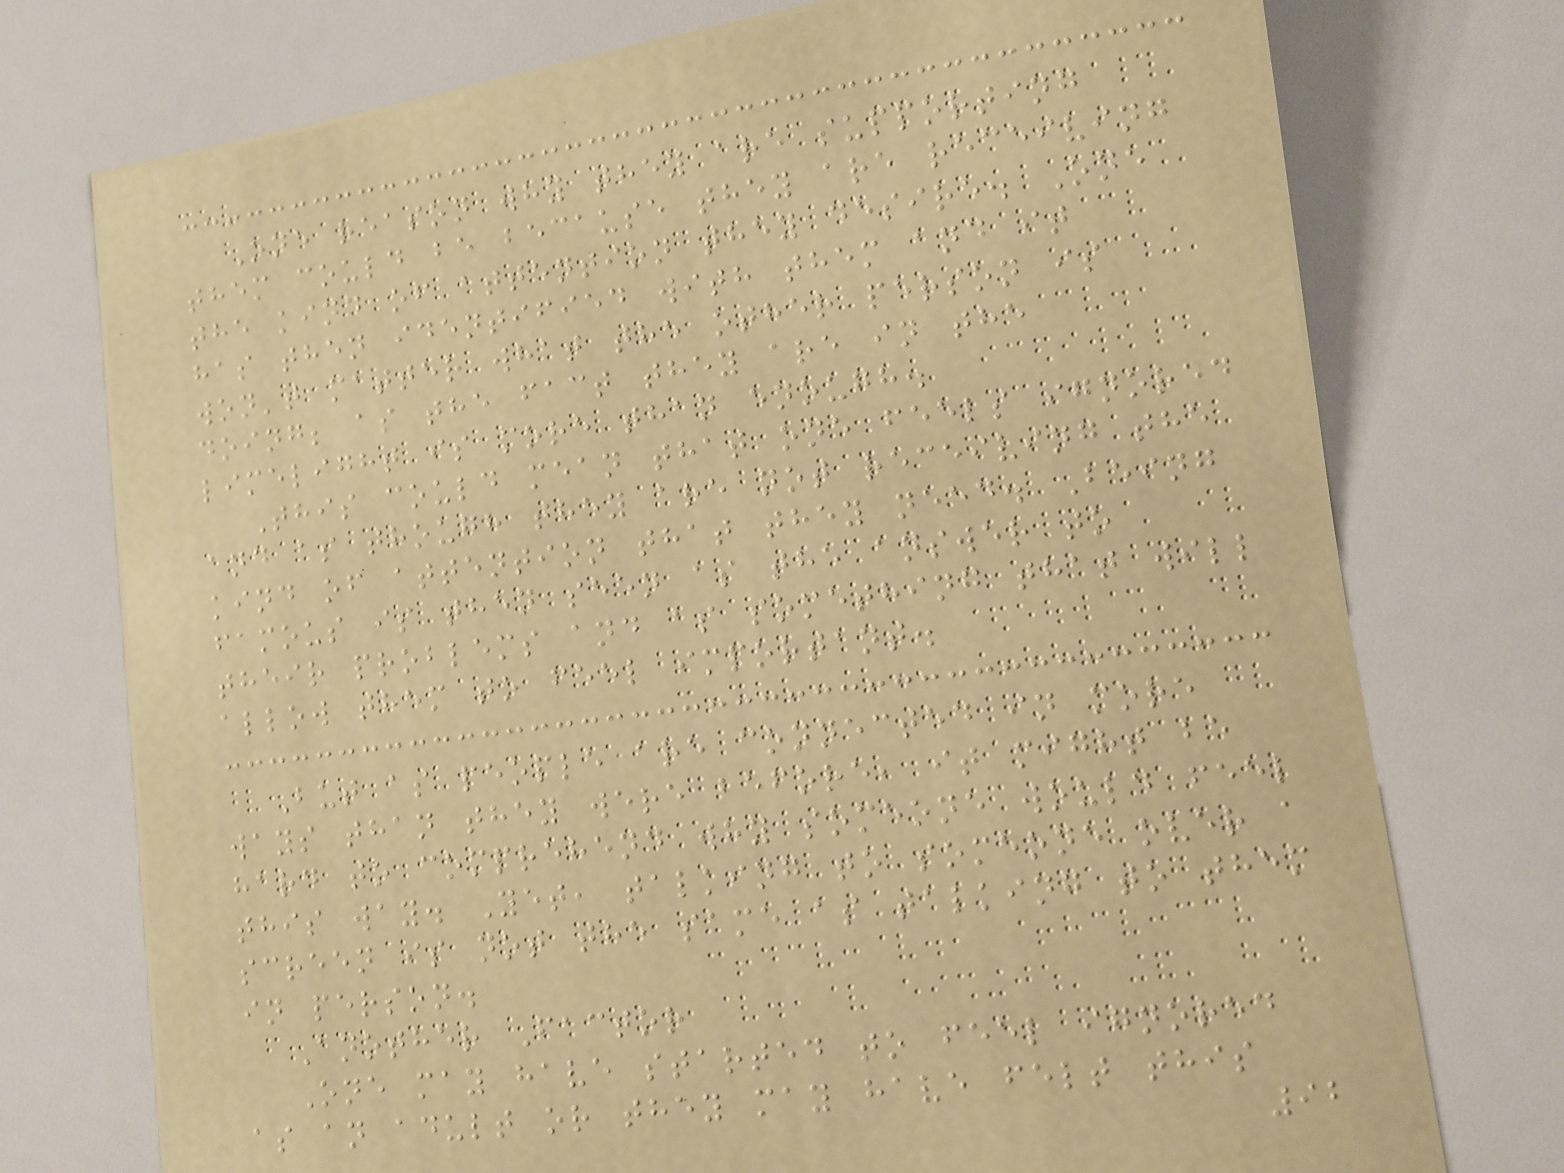One reason why they are supporting
them could be because they are receiving
the kind of attention they desire. One
has then identified with them and it
won't matter what the other person is
doing; as the fact they are in the
limelight is more than enough.
This could mean that one feels ignored
and as though they are not receiving the
kind of attention that they need. Being
famous is then seen as the answer to
their problems and as something that will
allow them to feel important.
But as people are connected in more
ways than they were before, it might be
hard to comprehend why someone would feel
this way. Yet, talking to someone over a
screen is not the same as talking to them
in person.
Another Factor
One may have started to feel ignored
as an adult or they may have felt this
92
